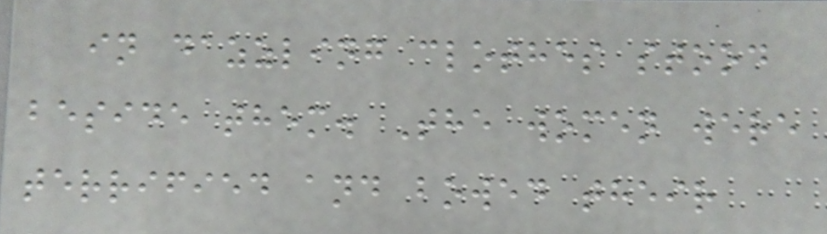in dazzling clothes stood
beside them. The women were
terrified and bowed their
